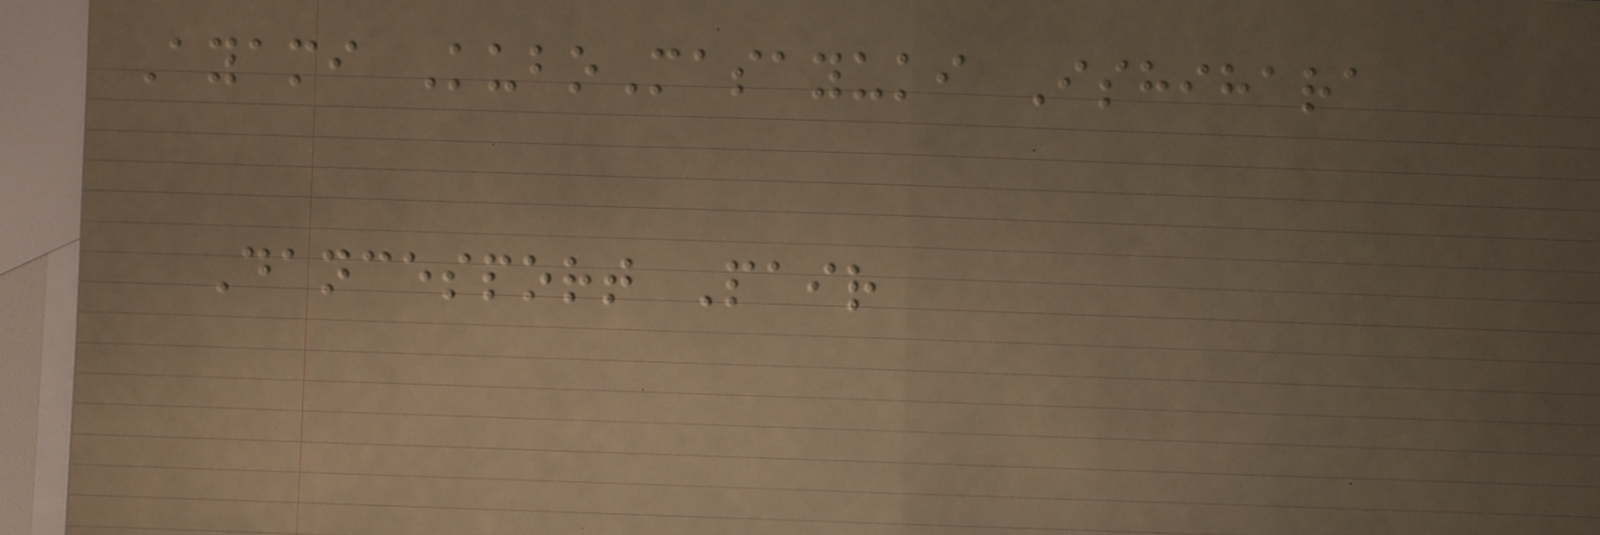Ayami KuboMasayuki Ishihara
Dancesport Pair
